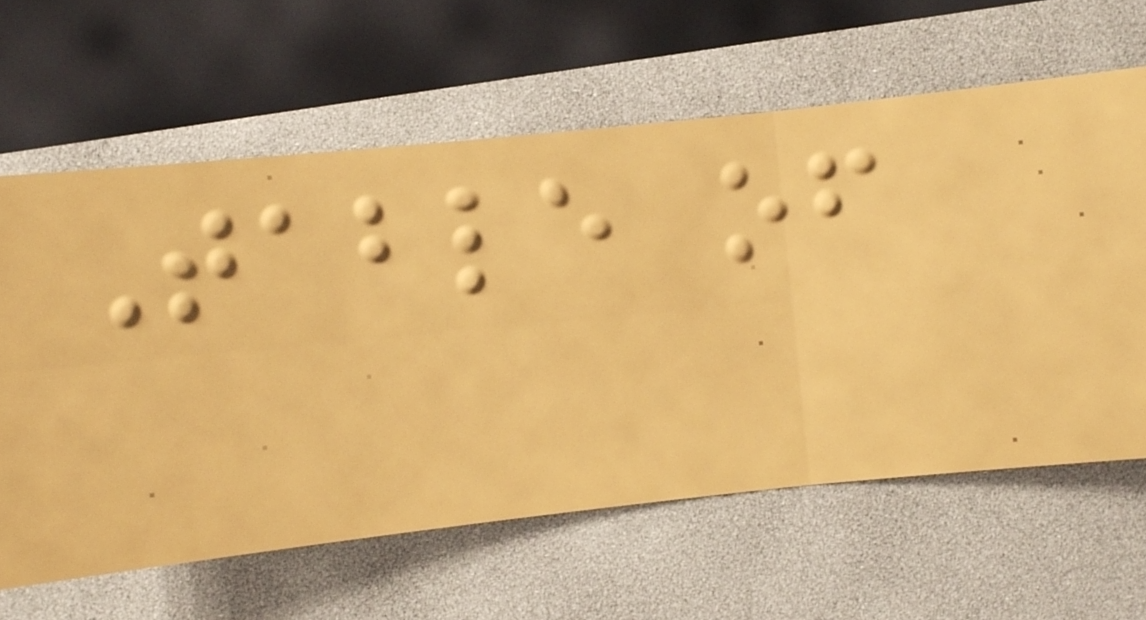Table of
